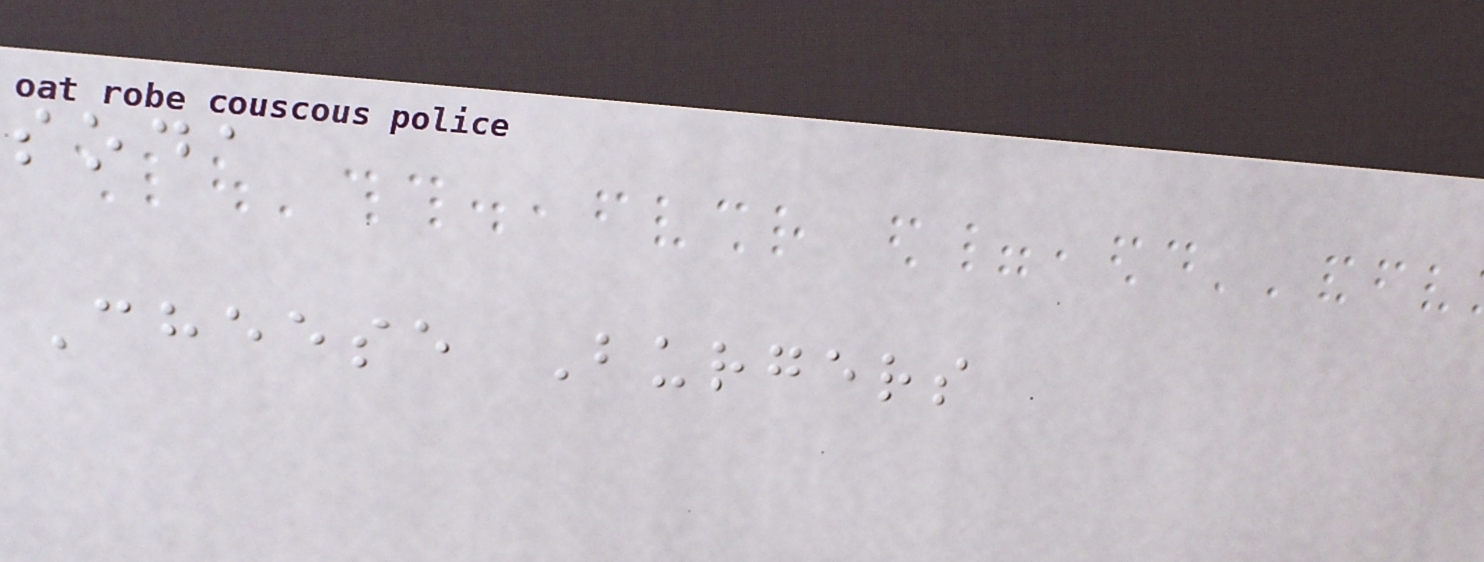soda
Cheese Burgers
